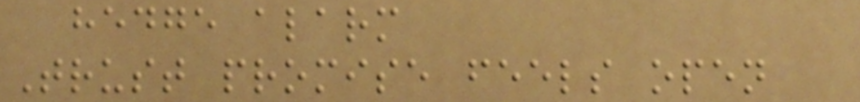hedge alarm
Trust promise feels open
